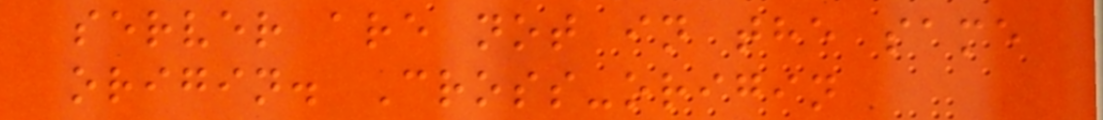server are not in the same
origin. Cross-origin
